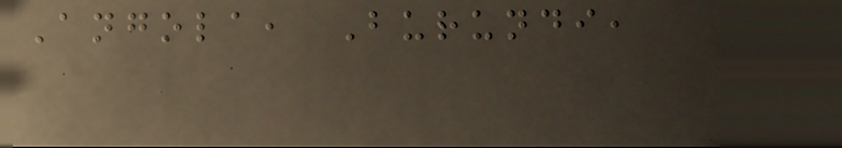Angola, Burundi,
